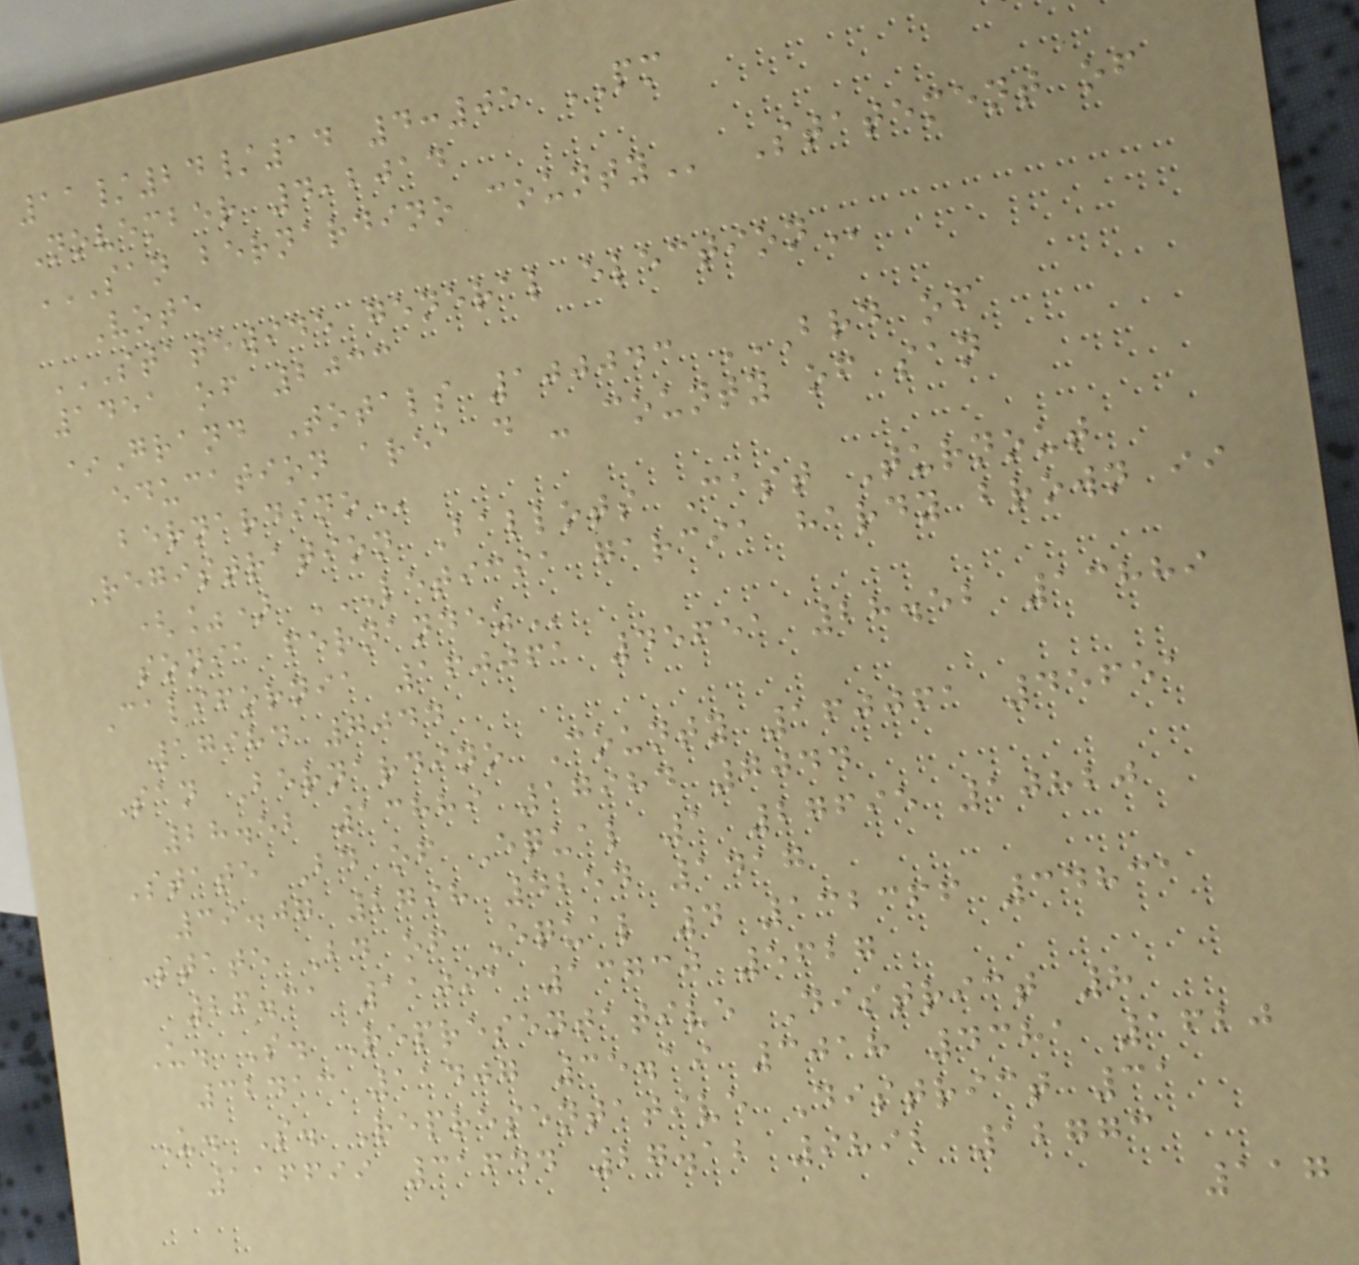11/24/14 4:05 PM
November 4,2014
SAN BERNARDINO COUNTY Statement of
Vote
STATEWIDE GENERAL ELECTION
1451 of 2033
*Grand Totals 100043 BRD OF
EDUCATION AREA D - COUNTY OF SAN
BERNARDINO
Registration Ballots Cast Turnout
(%) LETICIA GARCIA HARDY BROWN II
SONIA FERNANDEZ
California 160061 45651 28.52 13889
17984 7044
San Bernardino County 160061 45651
28.52 13889 17984 7044
State Bd of Equal 1 27695 10820
39.07 2798 4254 1417
State Bd of Equal 4 132366 34831
26.31 11091 13730 5627
U. S. Representative District 8
32413 11407 35.19 3018 4381 1620
U. S. Representative District 31
116699 31644 27.12 9892 12773
117
